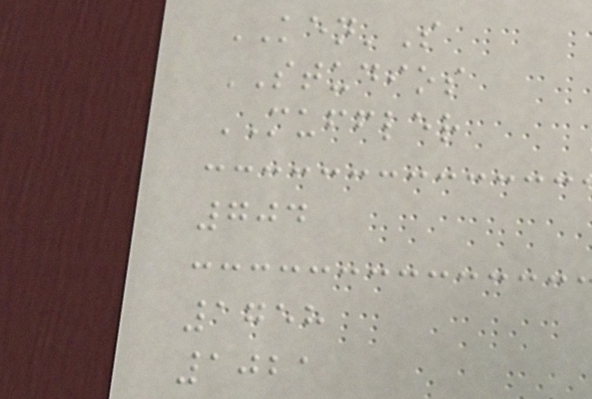KEN'S
STUDIOS
MUFFLER
704
1758
1021
